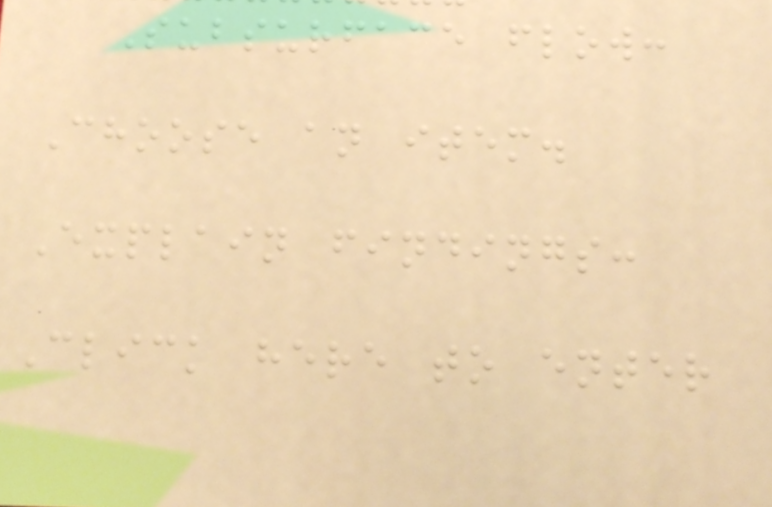Subsurface flow:
Choose an item.
Explain findings:
Click here to enter
